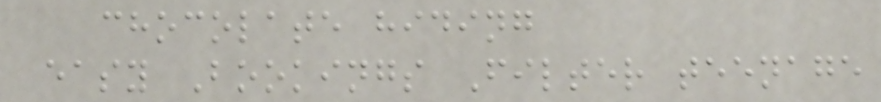chocolate hiding
easy Bookings Filter teenage
